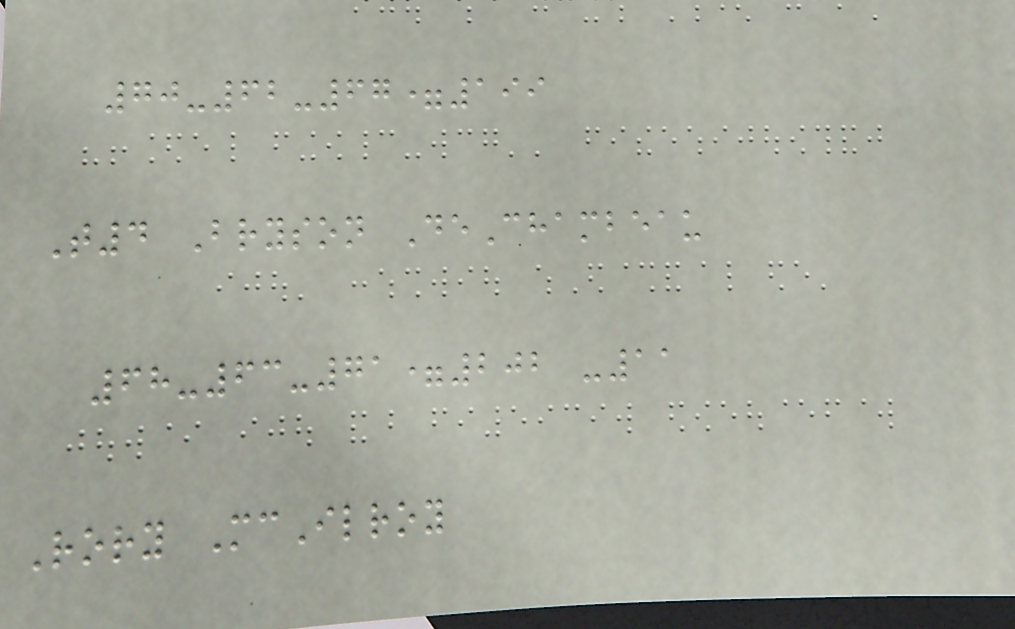70-62-67=199
T4 Bryson DeChambeau
68-63-71=202 -11
Rory McIlroy
